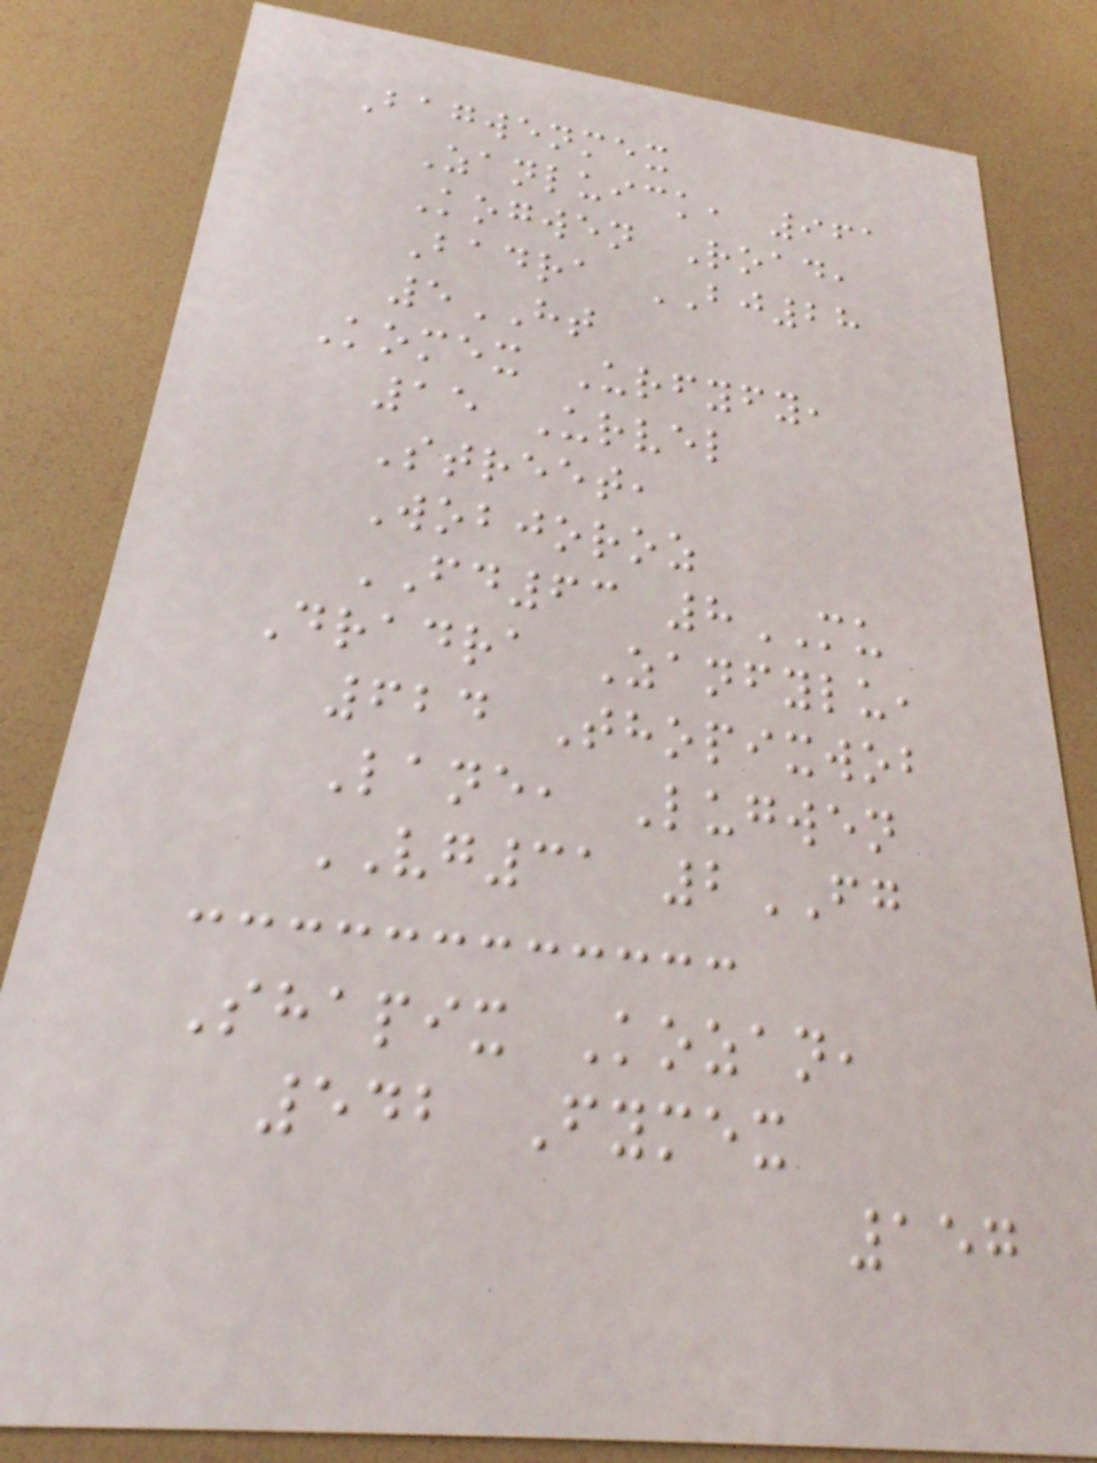Bagwenmex
Zanluick, 961
Kogwen Road,
Badra BJ28
5HT
Komex Urfyfy,
15 Urvel
Street,
Wobjoroz
FD63 8MU
Dradra Zanfylu,
624 Thopixwob
Lane, Lugwen
VG31 2FG
Shapix Kozan,
542 Fymex
157
